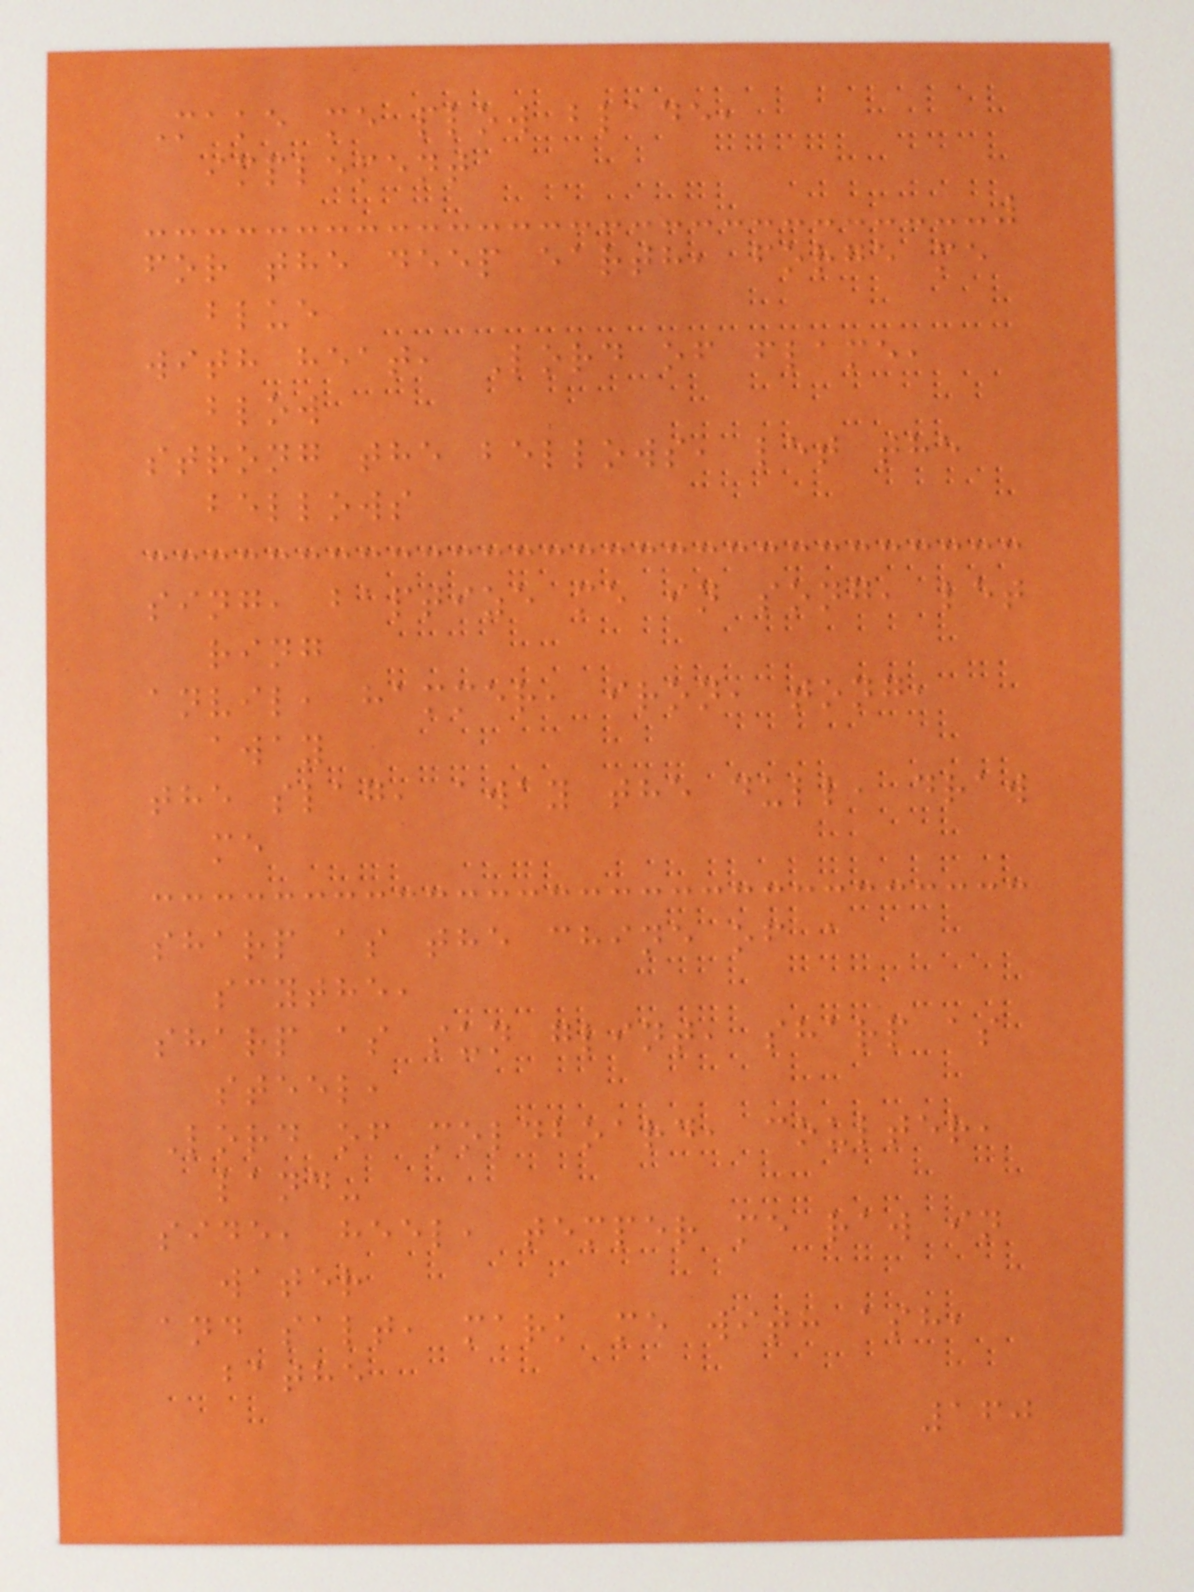Make me plow blade,
implement
for the deep earth, forge me
blue
with heat, Lord of flame,
blow
strong the bellows, let the
bellows
sing, baptize me in song, let
ring
anvil, hammer, iron, tong,
away
the slag, away the dull, draw
me
sharp as the chine of a
scythe,
sharp as sun glint, sharp as
steel,
Lord of moldboard, coulter,
land-
side, heel, temper me raw in
water
and salt, mark me with ash,
bathe
160
